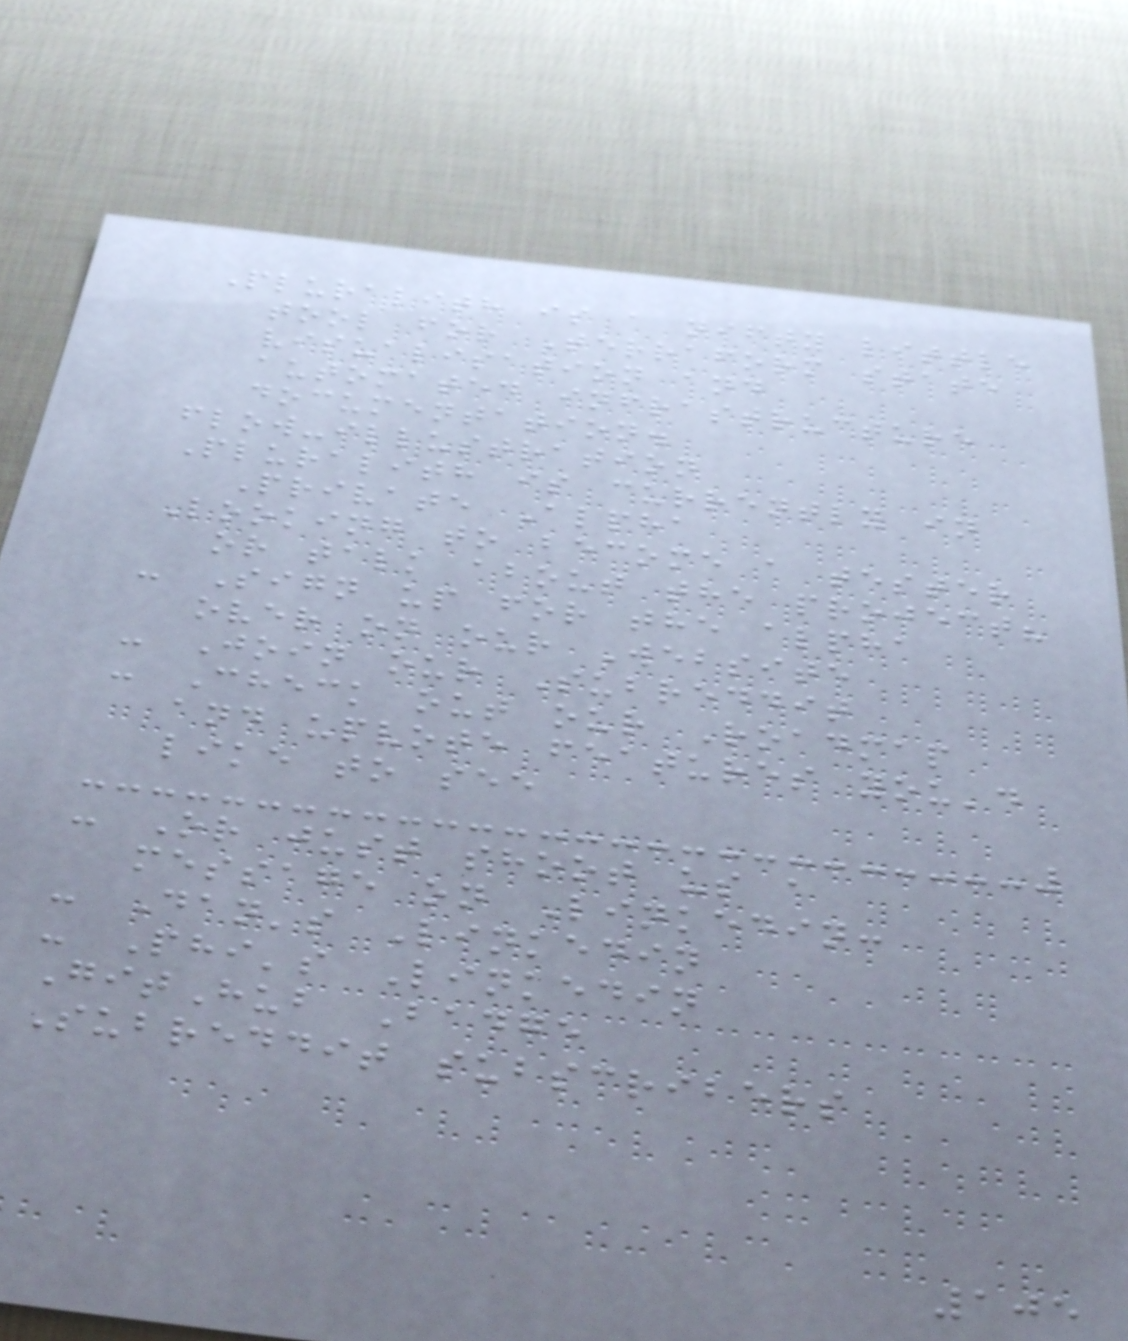Pluralith is a nifty little
tool for Terraform state
visualisation and
automated infrastructure
documentation.
flow-illustration
Pluralith is currently in
Private Alpha
Looking to become a tester
or talk about the project?
- Sign up for the alpha
over on our Website
- Join our Subreddit
- Check out our Roadmap
and upvote features you'd
like to see
- Or just shoot us a
message on Linkedin:
- Dan's Linkedin
- Phi's Linkedin
GitHub Badge
Subreddit subscribers
105
